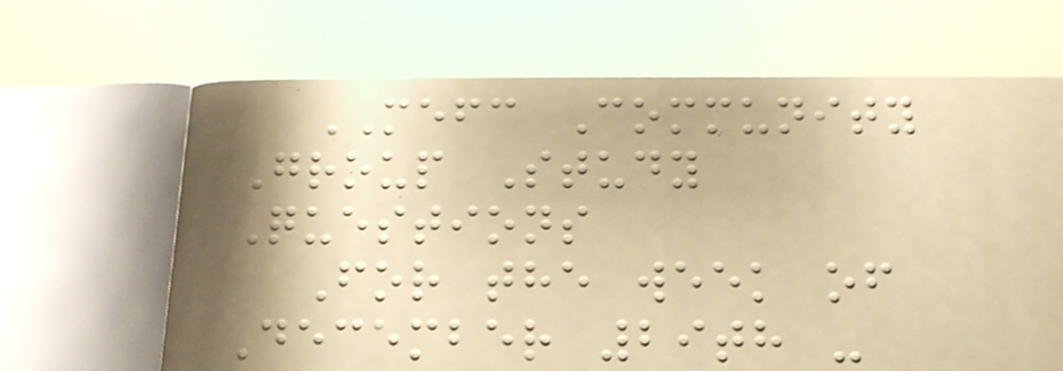MEFC Community
Group Study
Questions
For the week of
December 29th -
